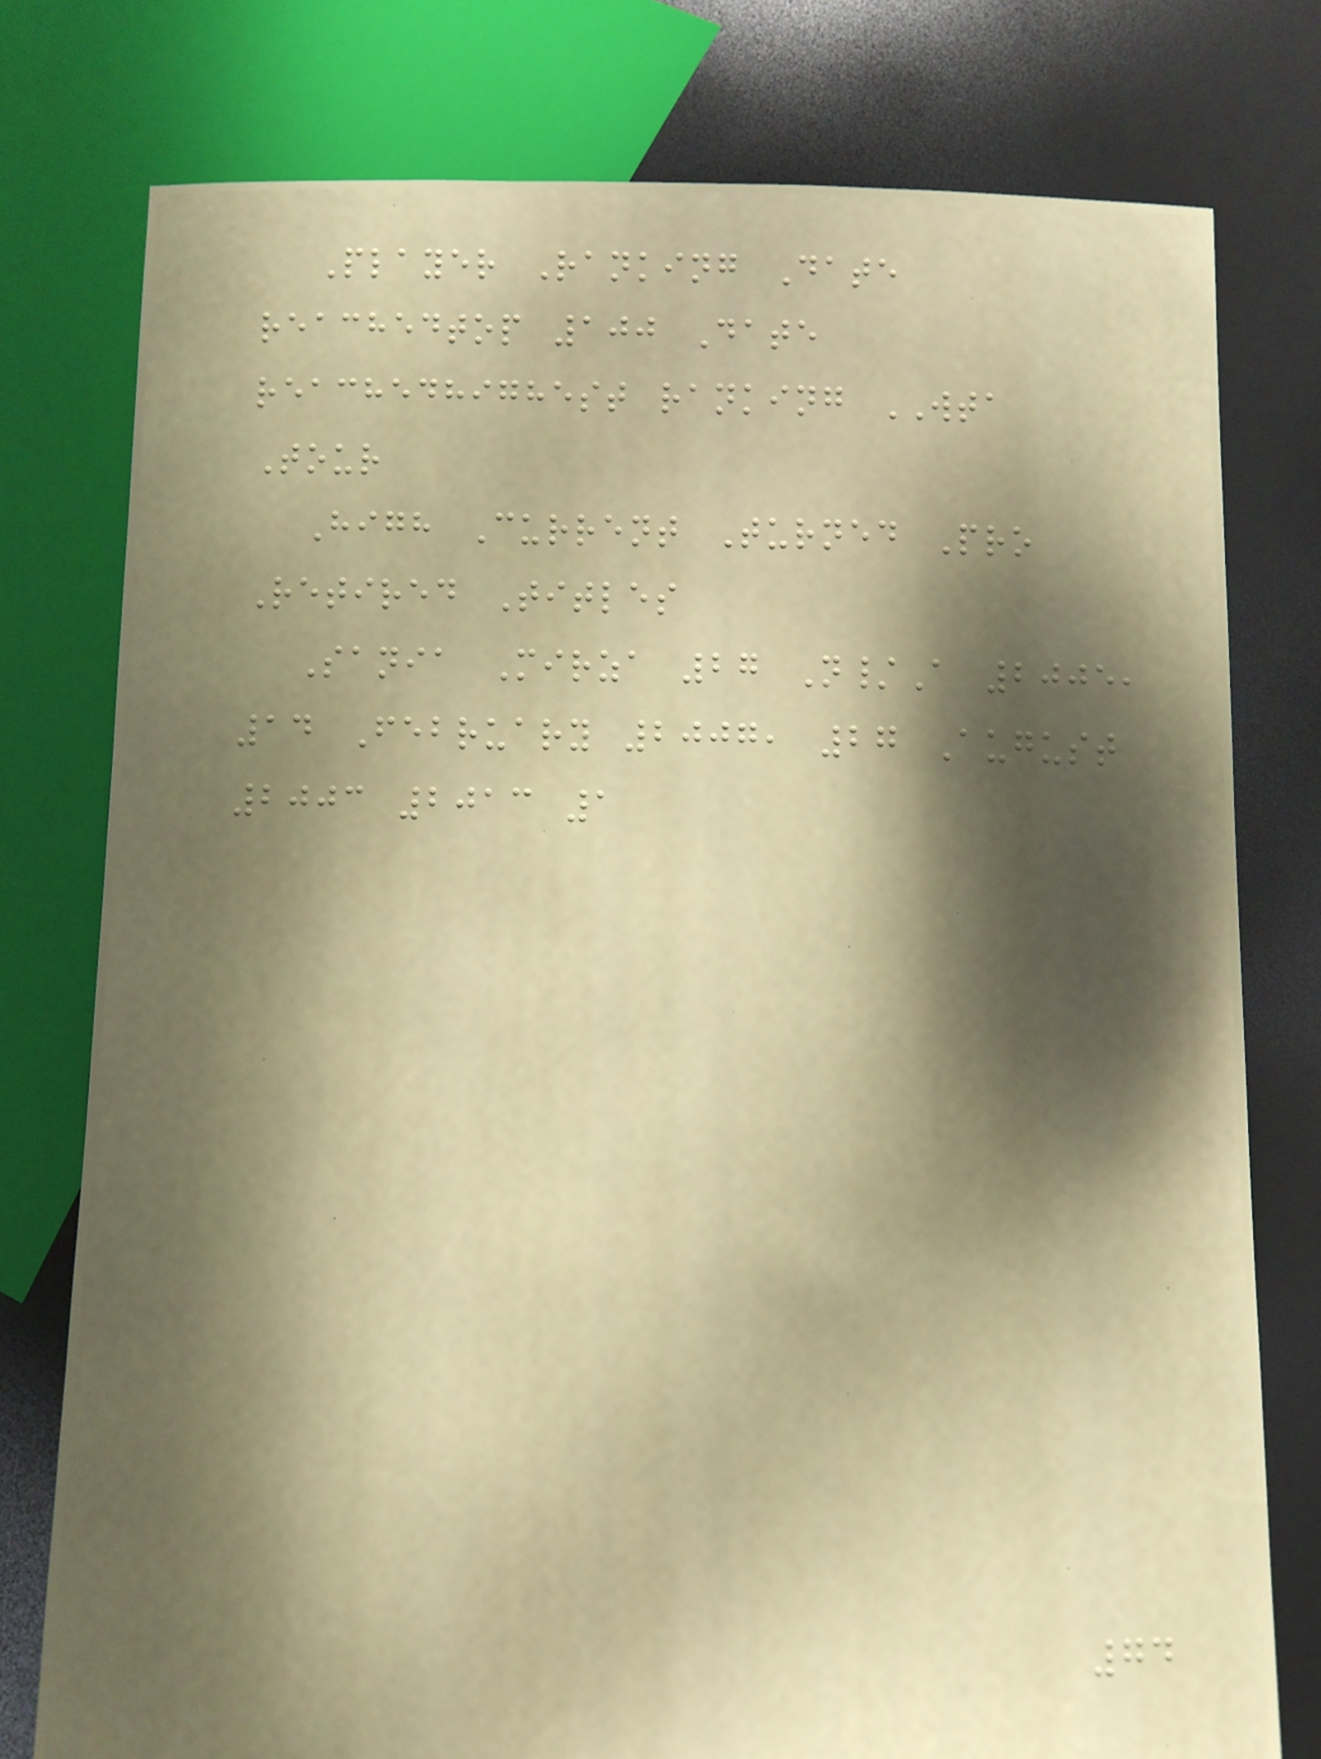Player Ranking Date
reachedtop 100 Date
reachedhighest ranking WTA
Tour
High Current Turned Pro
Retired Titles
Sania Mirza 27 N/A 2005,
14 February 2007, 27 August
2003 2013 1
74
